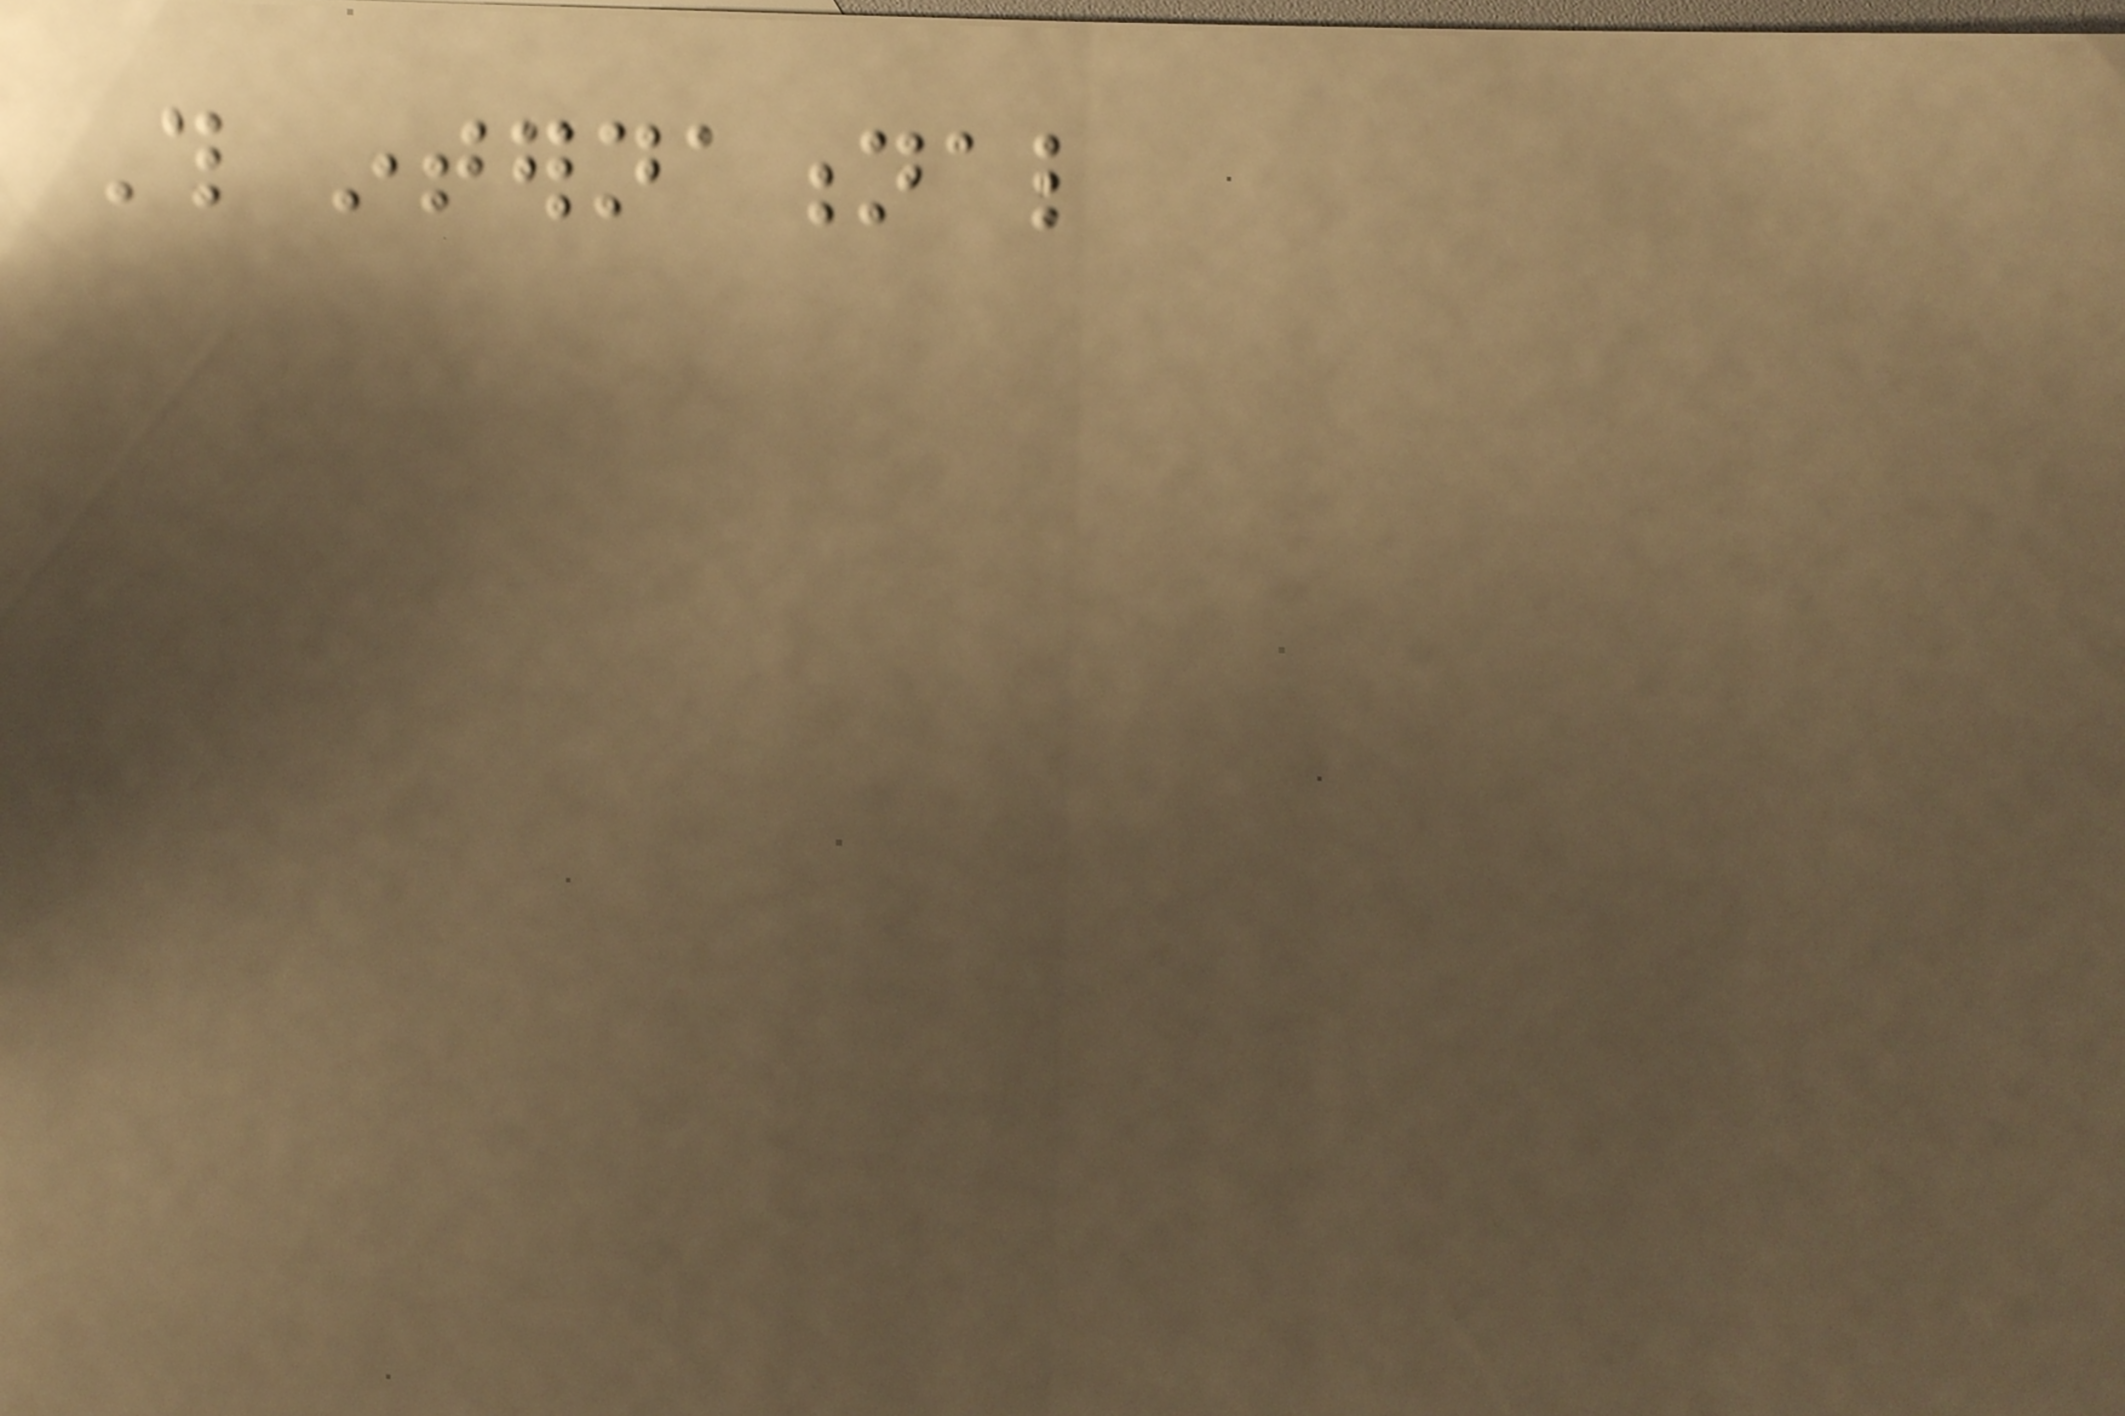This international
